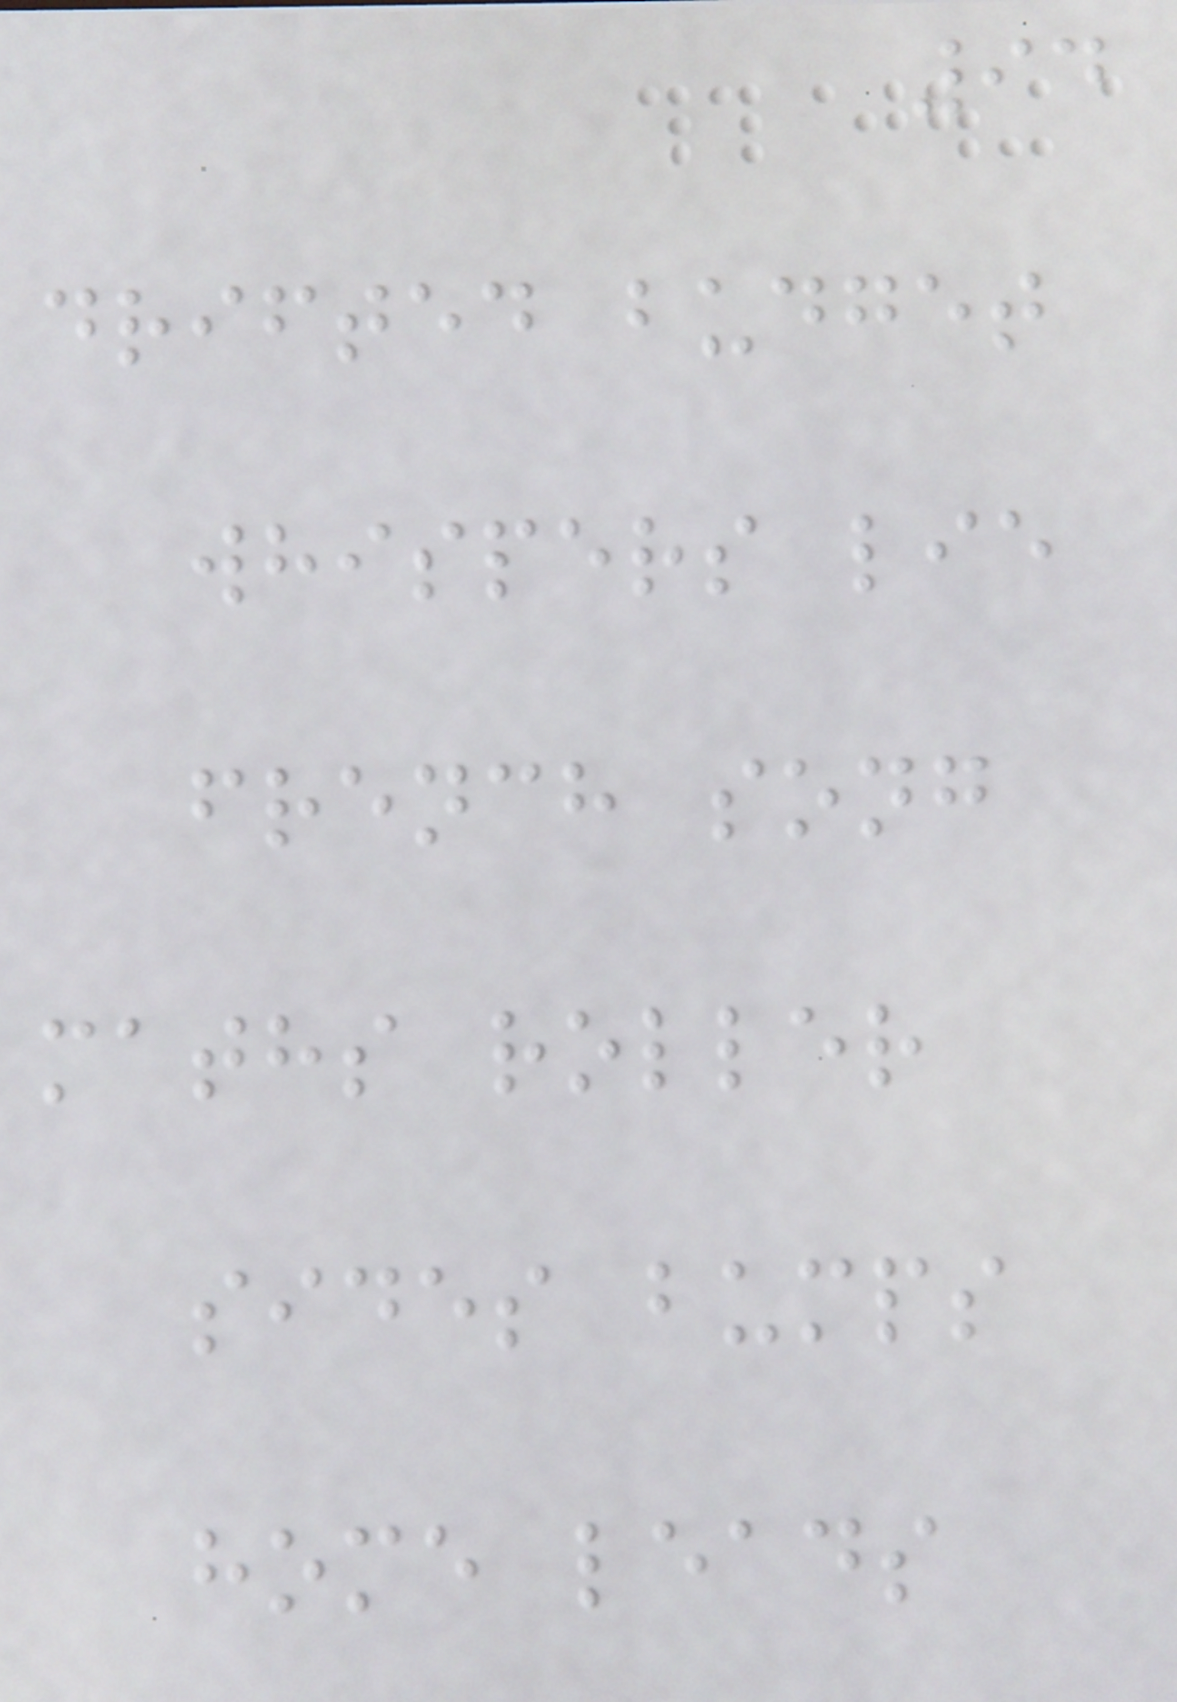94
drifted budget
whispers lie
french song
maths roller
sides bumps
home leads
